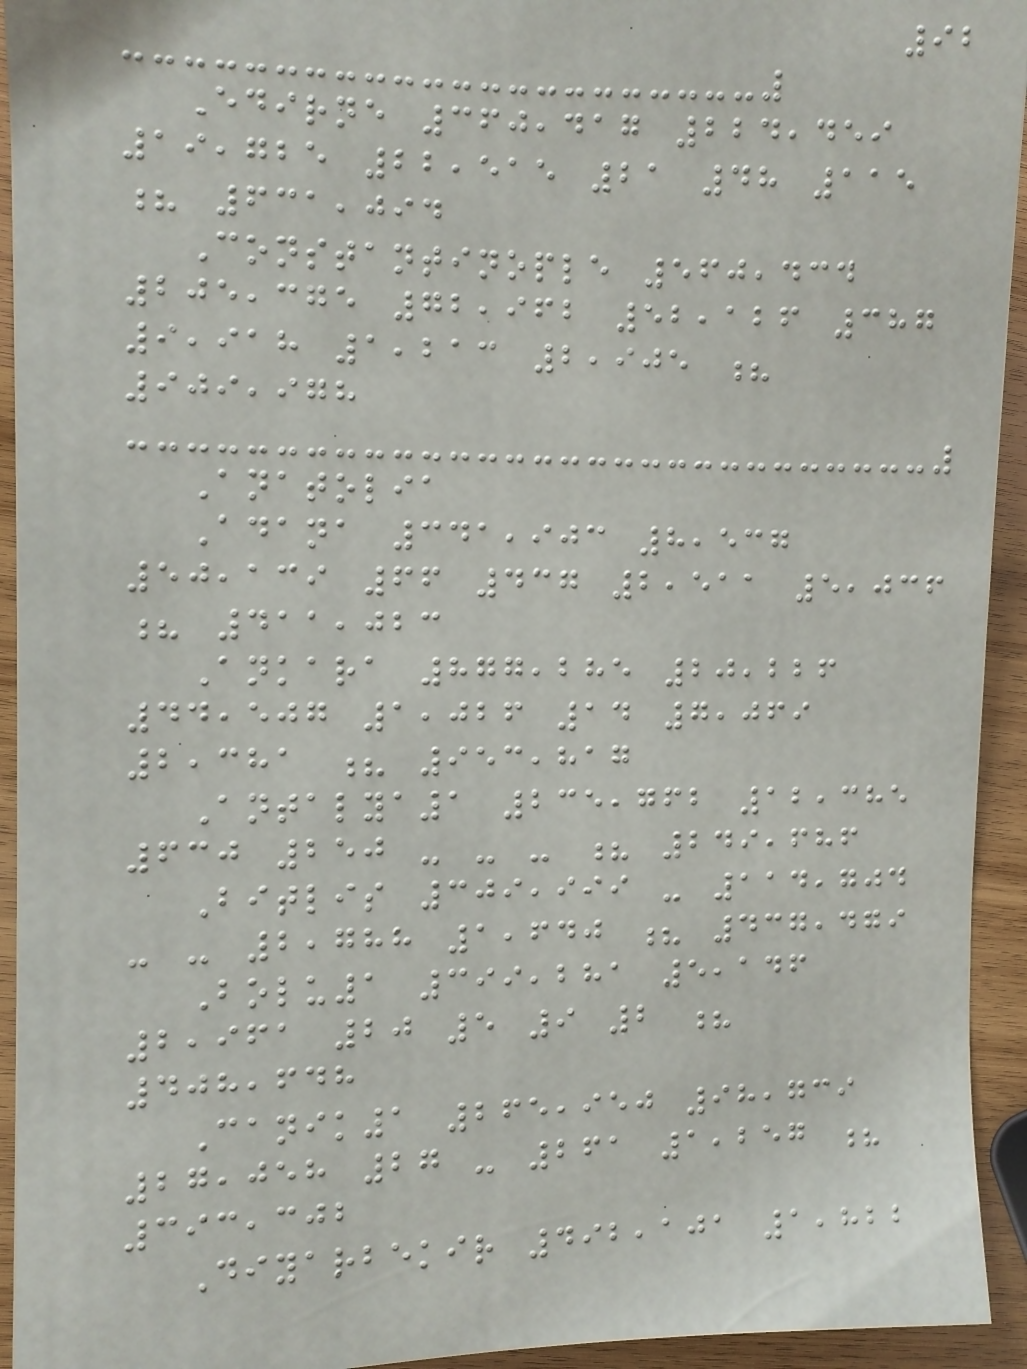92
Edirne 360,417 224,459
19,725 22,515 21 48 115
? 631,094
Constantinople 560,434
205,375 72,962 52,126 387
9,918 1,213 2,905 ?
909,978
Anatolia
Adana 341,903 8,537
50,139 66 437 2,511 5,036
? 411,023
Ankara 877,285 20,226
44,507 1,026 14 7,069
2,381 ? 953,817
Antalya1 235,762 12,385
630 250 - - - ? 249,686
Bitlis 309,999 - 114,704
- - 2,788 1,640 ? 437,479
Bolu1 399,281 5,146
2,961 20 5 9 2 ?
408,648
Canik1 265,950 98,739
27,058 27 - 261 1,257 ?
393,302
Diyarbekir 492,101 1,822
